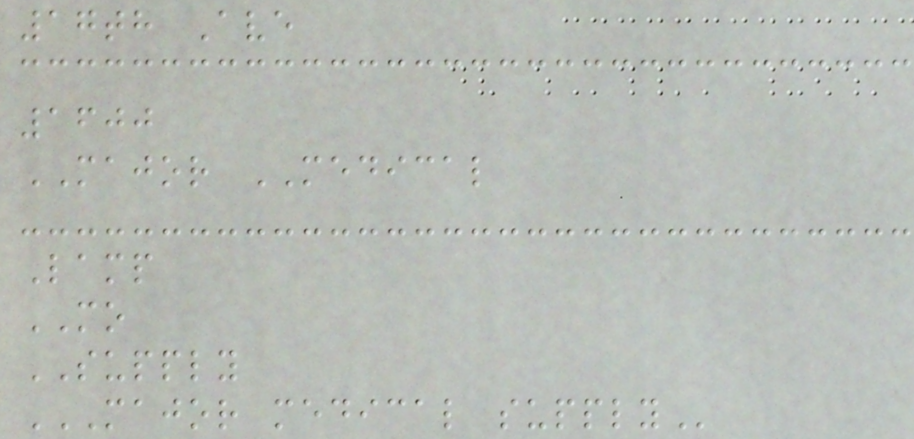17th Ave
1600
MAJOR MEDICAL
Lamp
MO
SUPPLY
MAJOR MEDICAL SUPPLY
